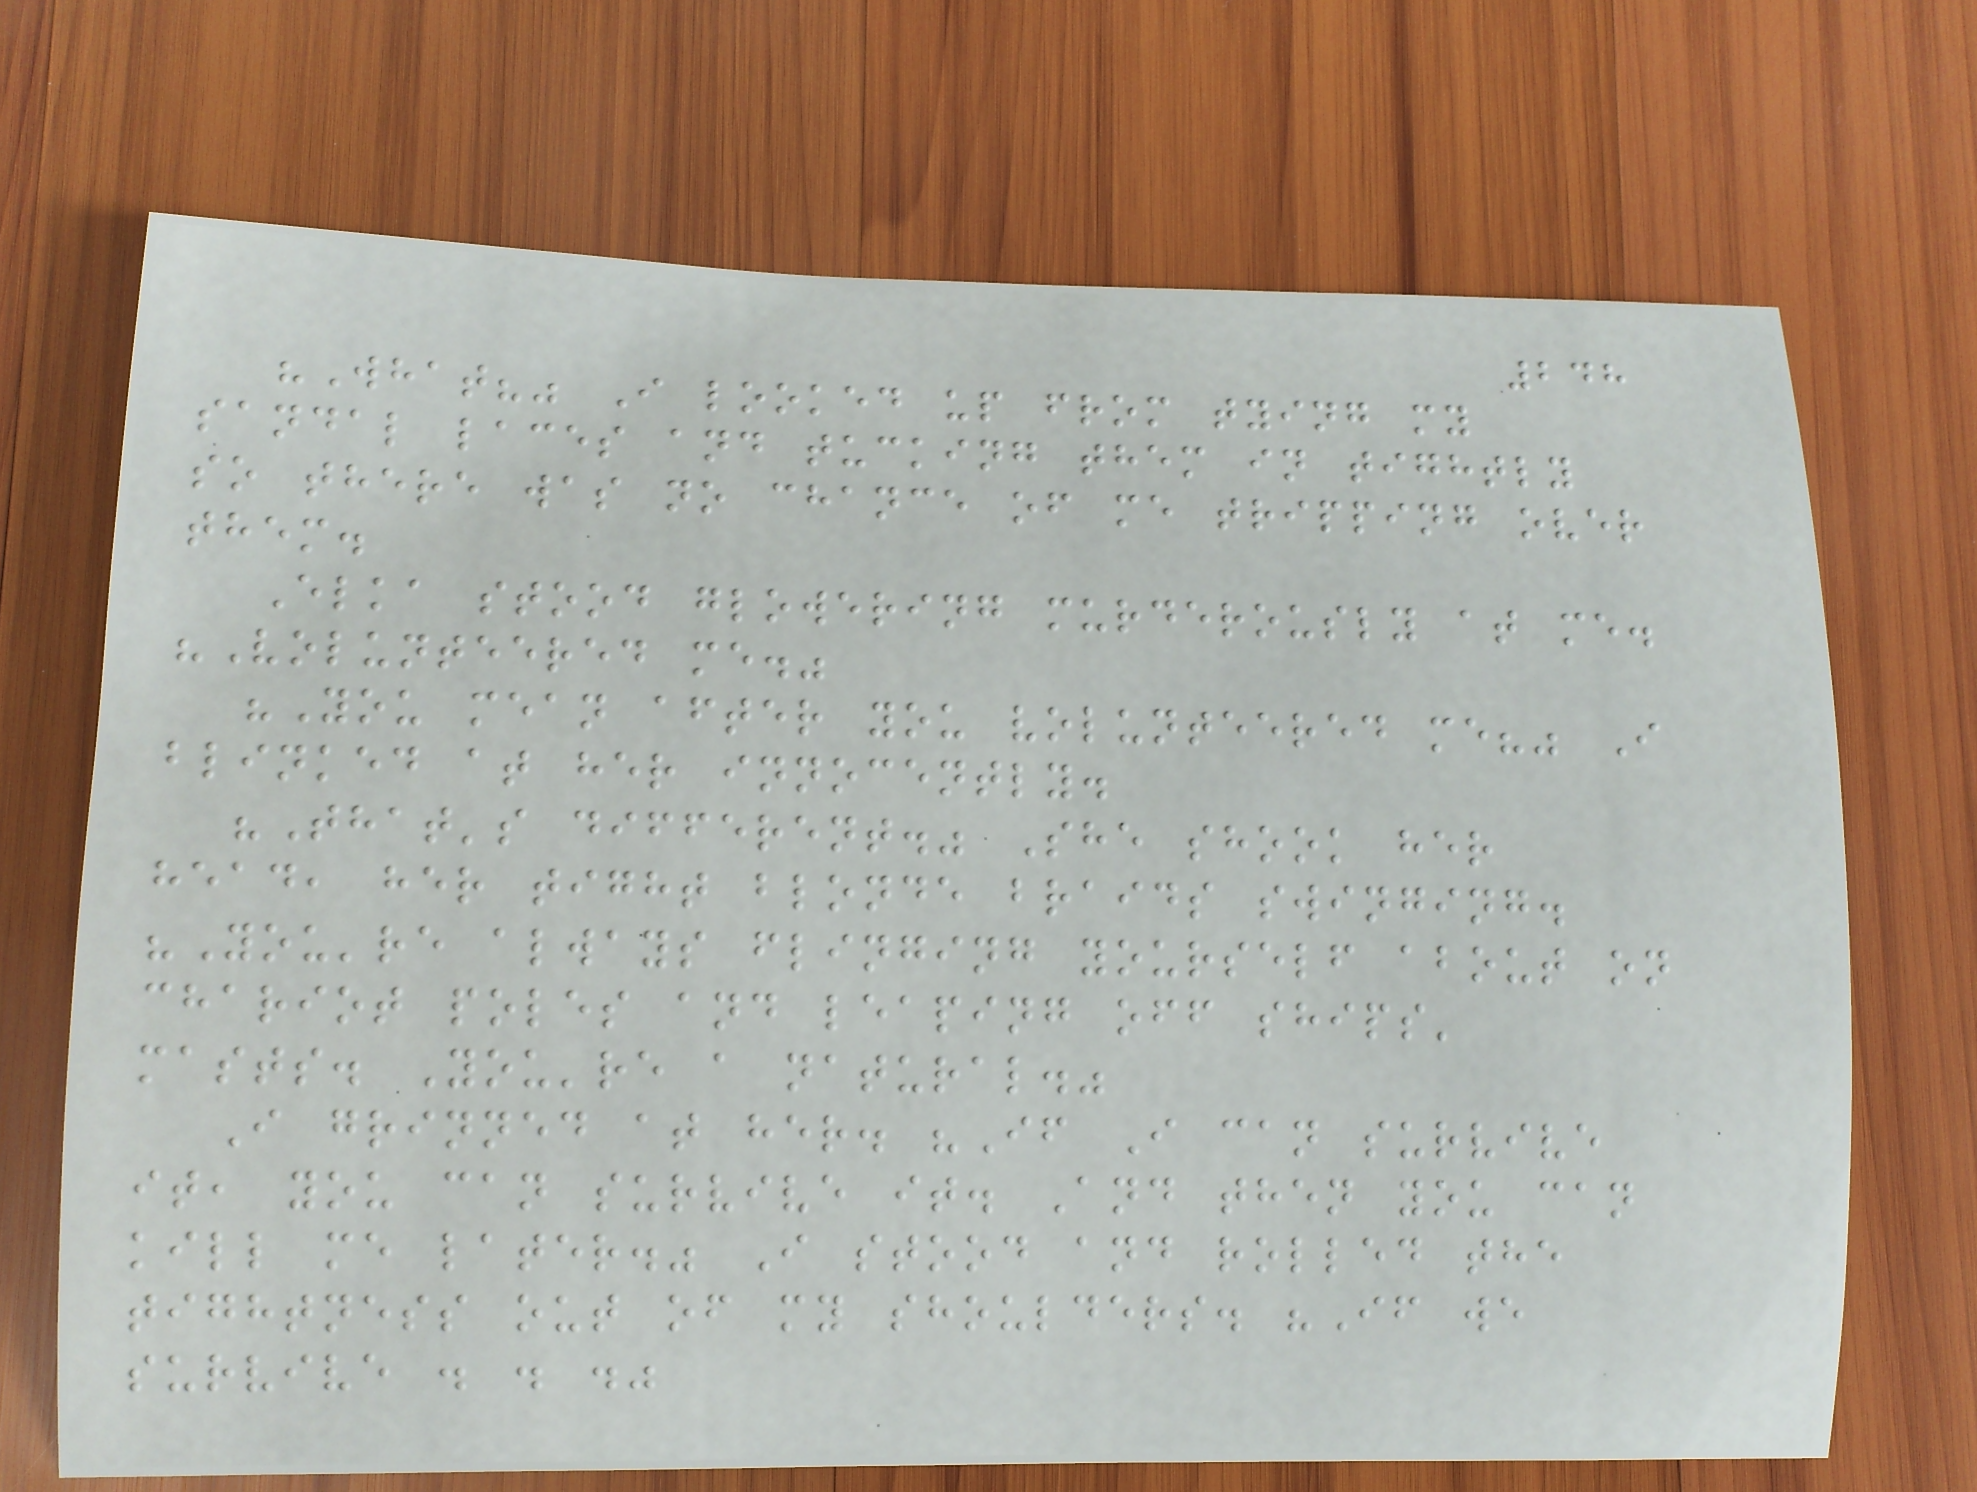248
"What?" I looked up from tying my
sandal laces and tucking them in tightly
so there was no chance of me tripping over
them.
Elka stood glowering murderously at me.
"Volunteered me."
"You mean after you volunteered me?" I
blinked at her innocently.
"That's different." She shook her
head, her tight blonde braids swinging.
"You're always flinging yourself about on
chariot poles and leaping off ships'
masts. You're a natural."
I grinned at her. "If I can survive
it, you can survive it. And then you can
kill me later." I stood and rolled the
tightness out of my shoulders. "If we
survive . . ."
